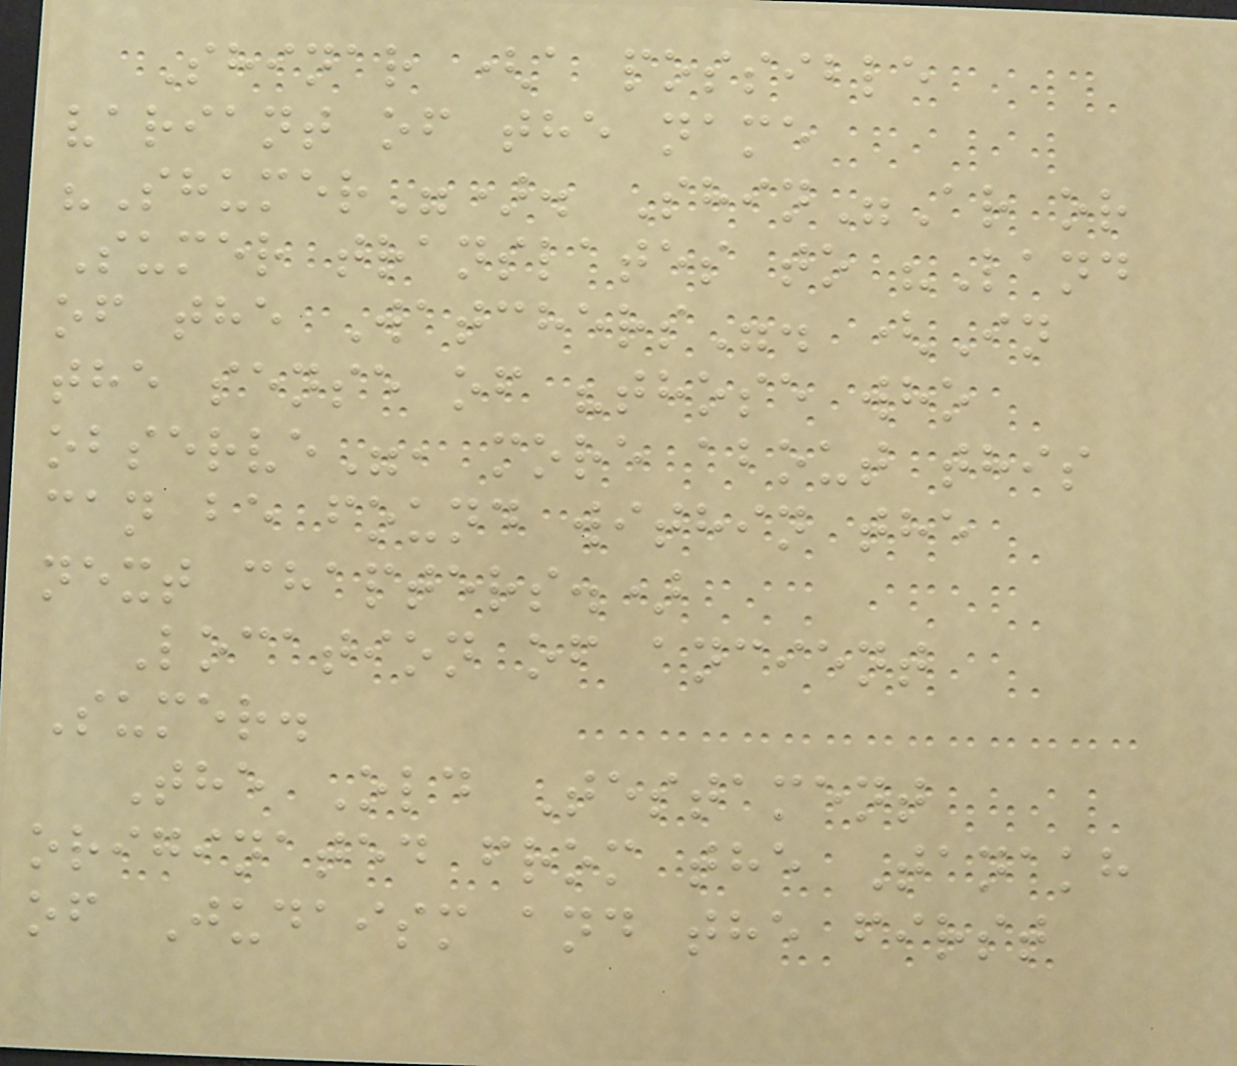Shinar (a possible
variant of the name
"Shumer"). Shin"Ar or
Sumer translates to "Land
of the Watchers". (In
the sense of "those who
observe", more about this
can be found within the
next chapters.)
Location of ancient
Sumer.
The Old Testament
originated from the Tanakh
of Judaism and the first
